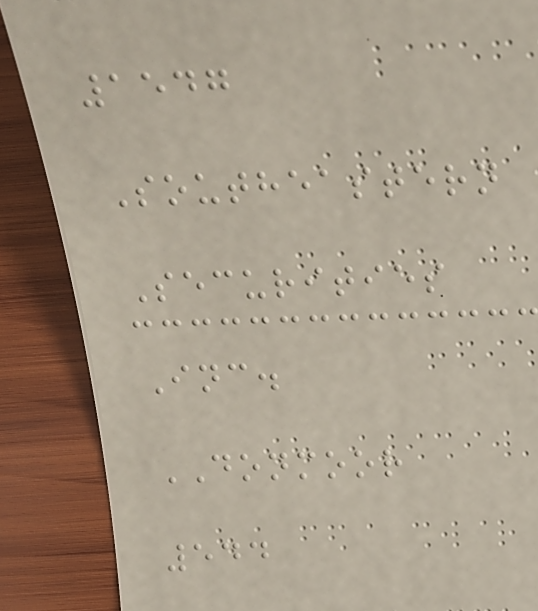1547
Southeastern
Securities
Inc.
DONMOOR
544
